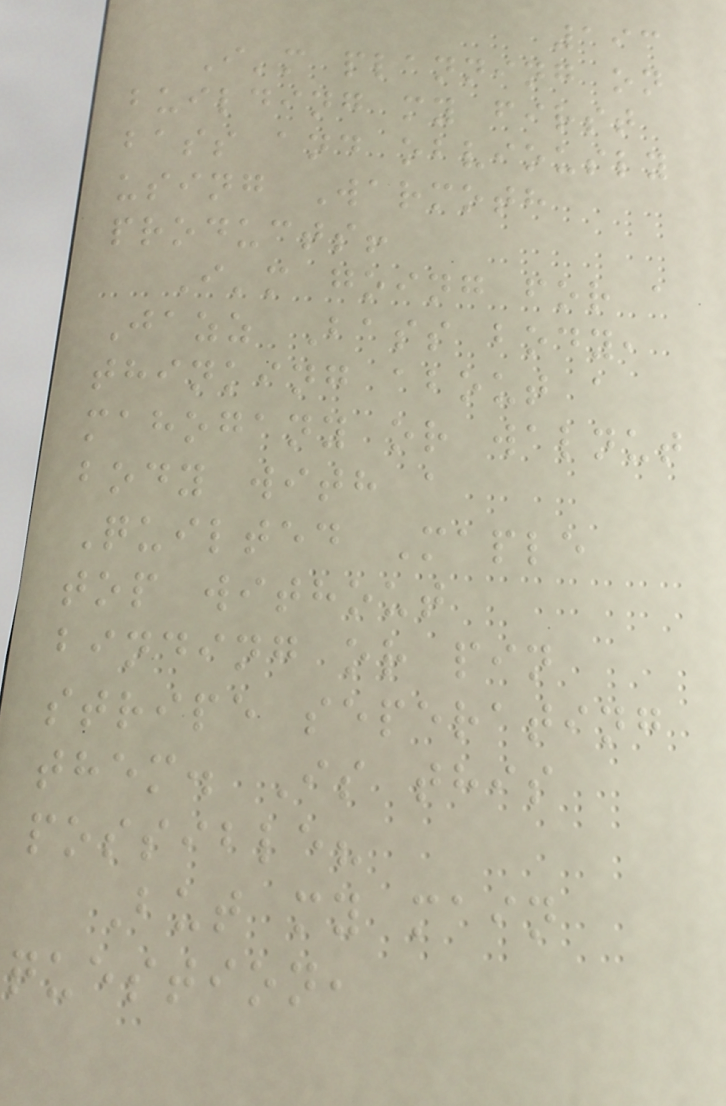193
I'm planning on
building my first
bass and obviously
using Warmoth
products!
I'm going for a
Jazz Bass body,
thinking about a
mahogany or walnut
body with a
Quilted Maple
top without
binding or pin
stripe seperating
them. Is this
possible?
But my main
question,
